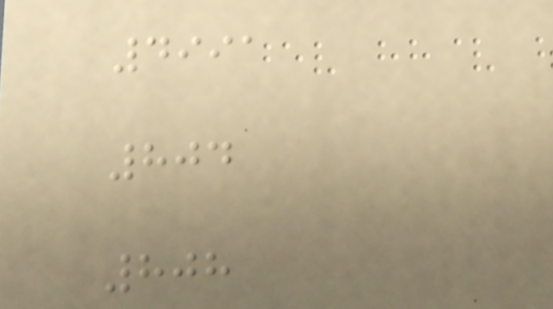4991
804
808
